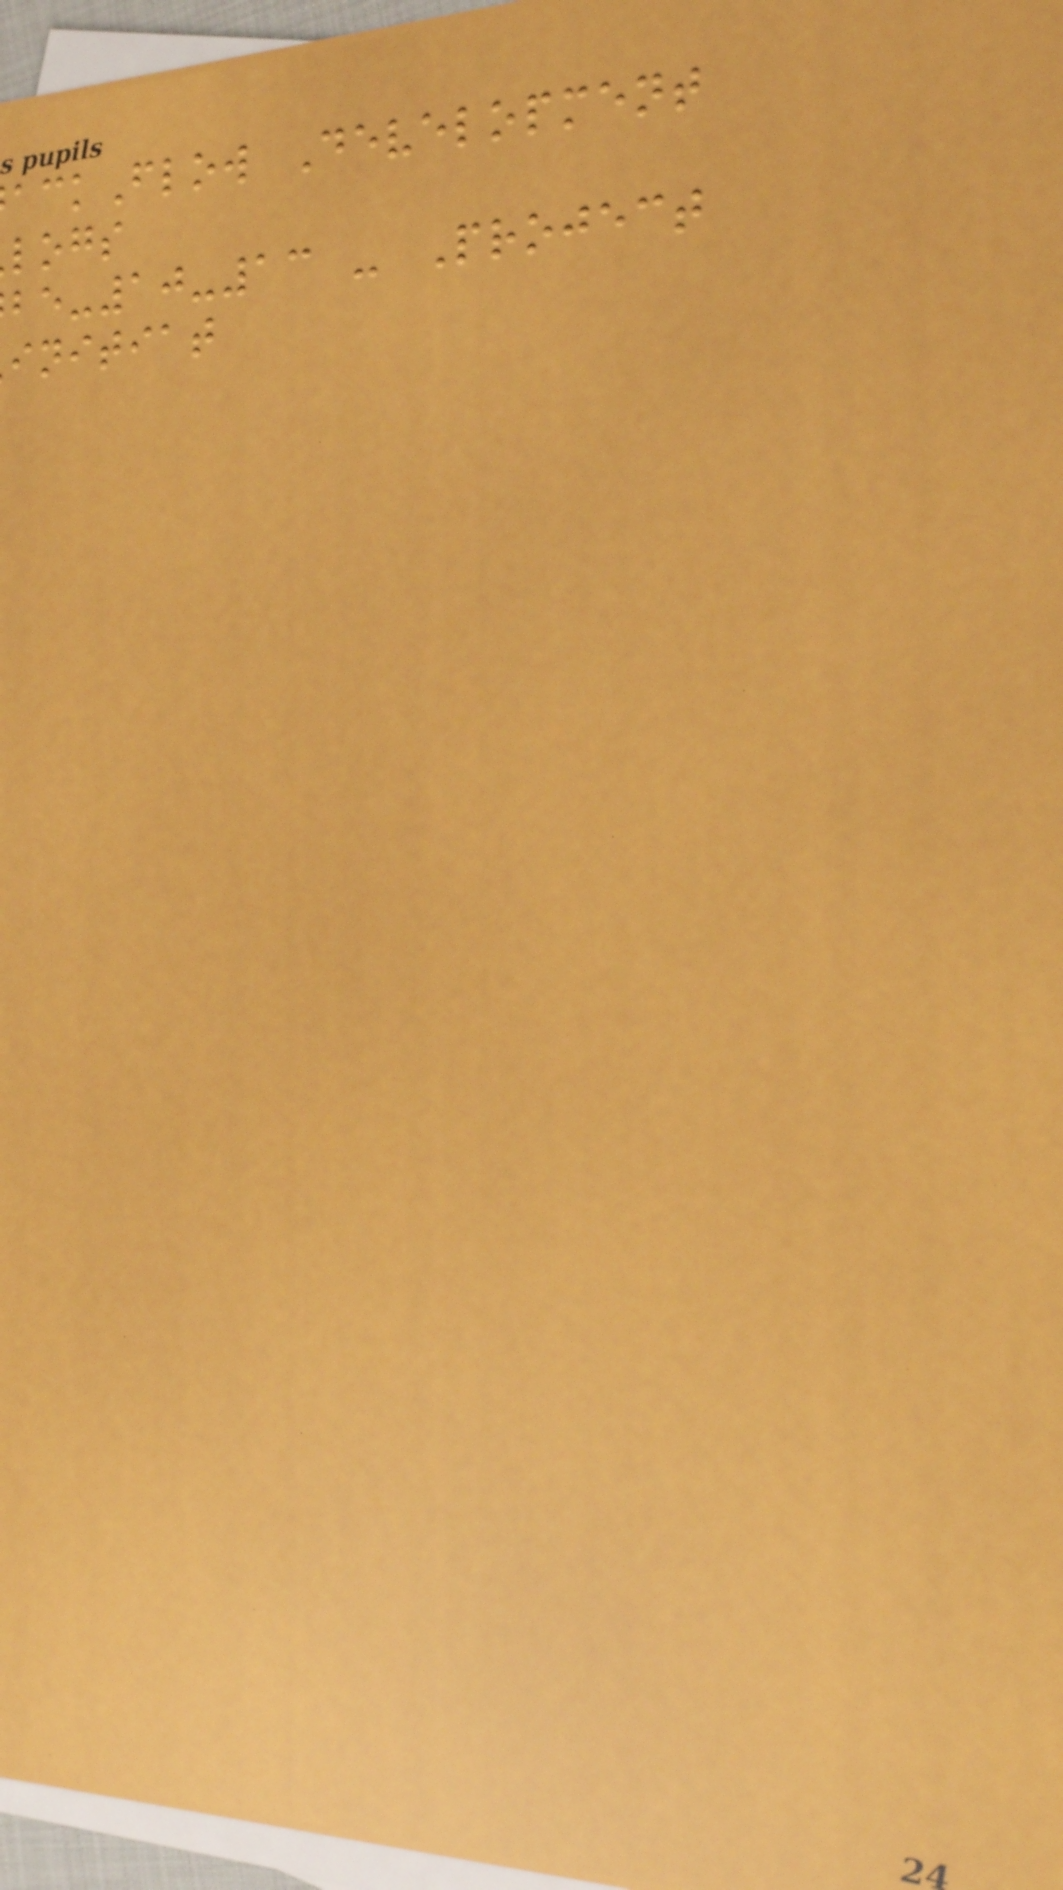ackFlow Development
logs
-10-13 - Project
initiat
